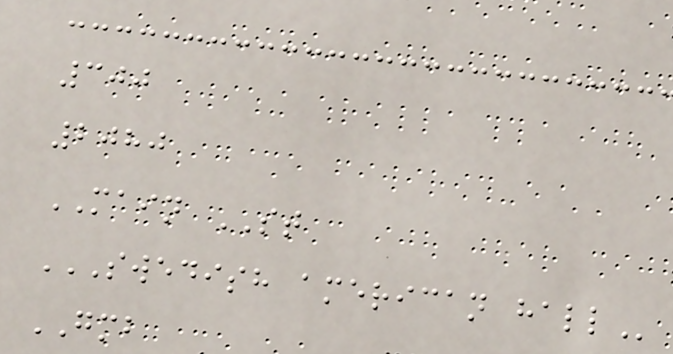300
2080
MAIN ST
SWEDISH AMERICAN HALL
GMB
